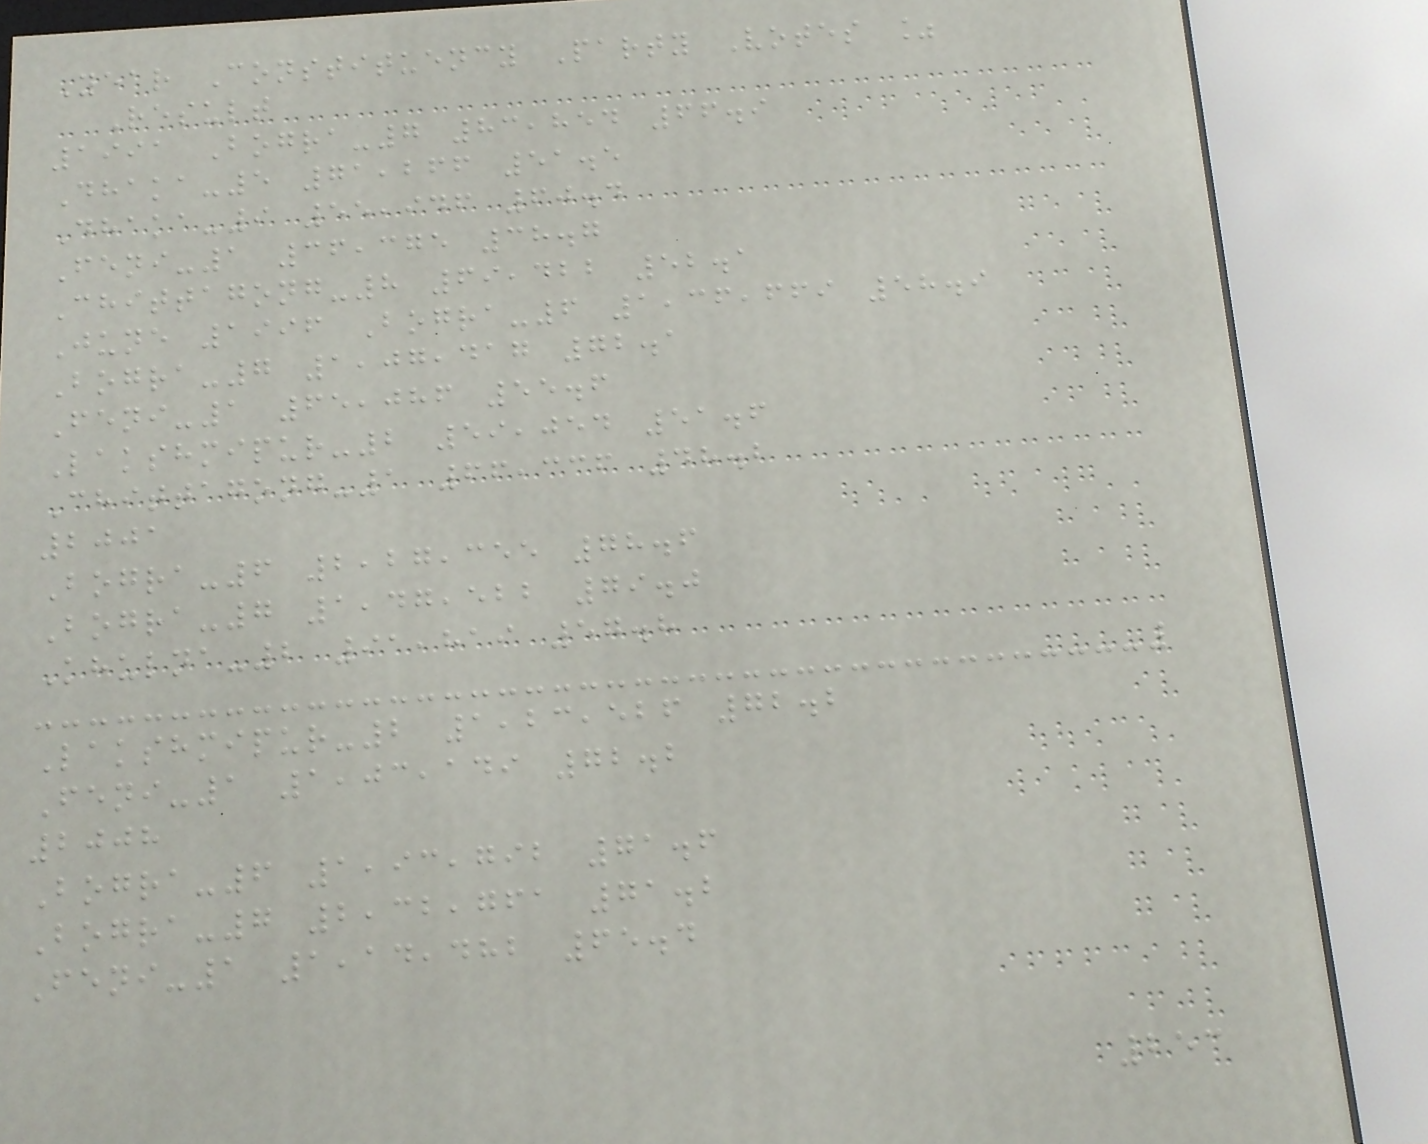Year Constituency Party Votes %
Result
1991 Bogra-7 83,854 66.9
Dhaka-5 71,266 51.5
Dhaka-9 55,946 60.4
Feni-1 36,375 38.7
Chittagong-8 69,422 52.1
June 1996 Bogra-6 1,36,669 58.9
Bogra-7 1,07,417 72.1
Feni-1 65,086 55.6
Lakshmipur-2 59,054 51.6
Chittagong-1 66,336 48.2
2001
Bogra-6 2,27,355 78.6
Bogra-7 1,47,522 79.0
Khulna-2 91,819 57.8
Lakshmipur-2 1,23,526 72.2
Feni-1 1,03,149 72.2
2008
Bogra-6 1,93,792 71.6
Bogra-7 2,32,761 71.2
Feni-1 1,14,482 65.4
253
